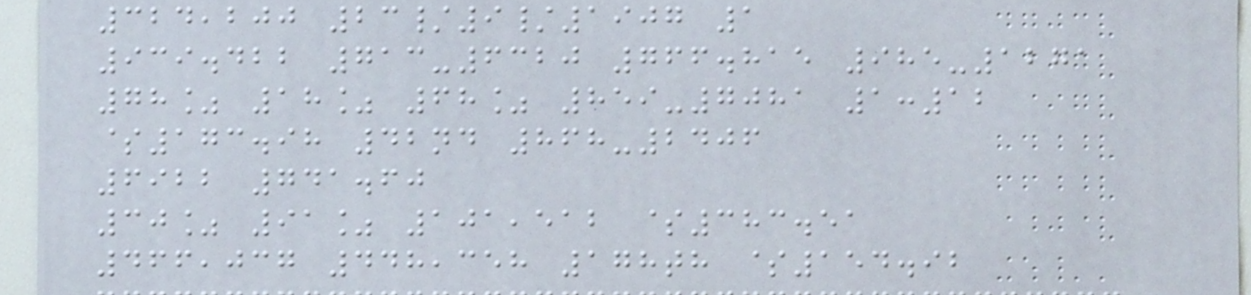324,200 23/9/1907 1
939.422 713-6320 766.815 985-1271
78% 18% 68% 859-7081 1:12
$173.98 42nd 868-2406
6922 741.60
30% 91% 101,512 $383.51
466,037 448,358 178th $154.92
